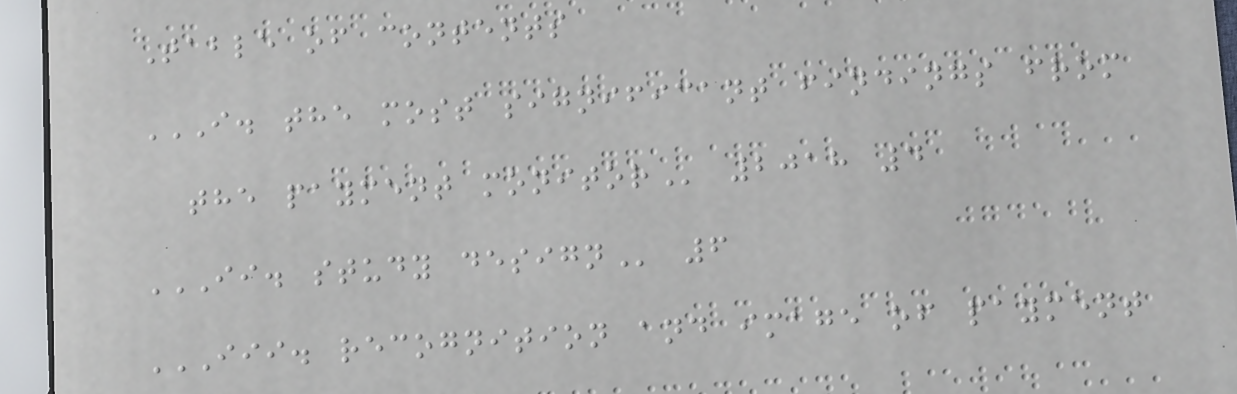Table of contents
I. THE MOST SIGNIFICANT FINDINGS FROM
THE PAYMENT MONITOR 2018 4
II. STUDY DESIGN 6
III. RECOGNITION AND IMAGE OF PAYMENT
